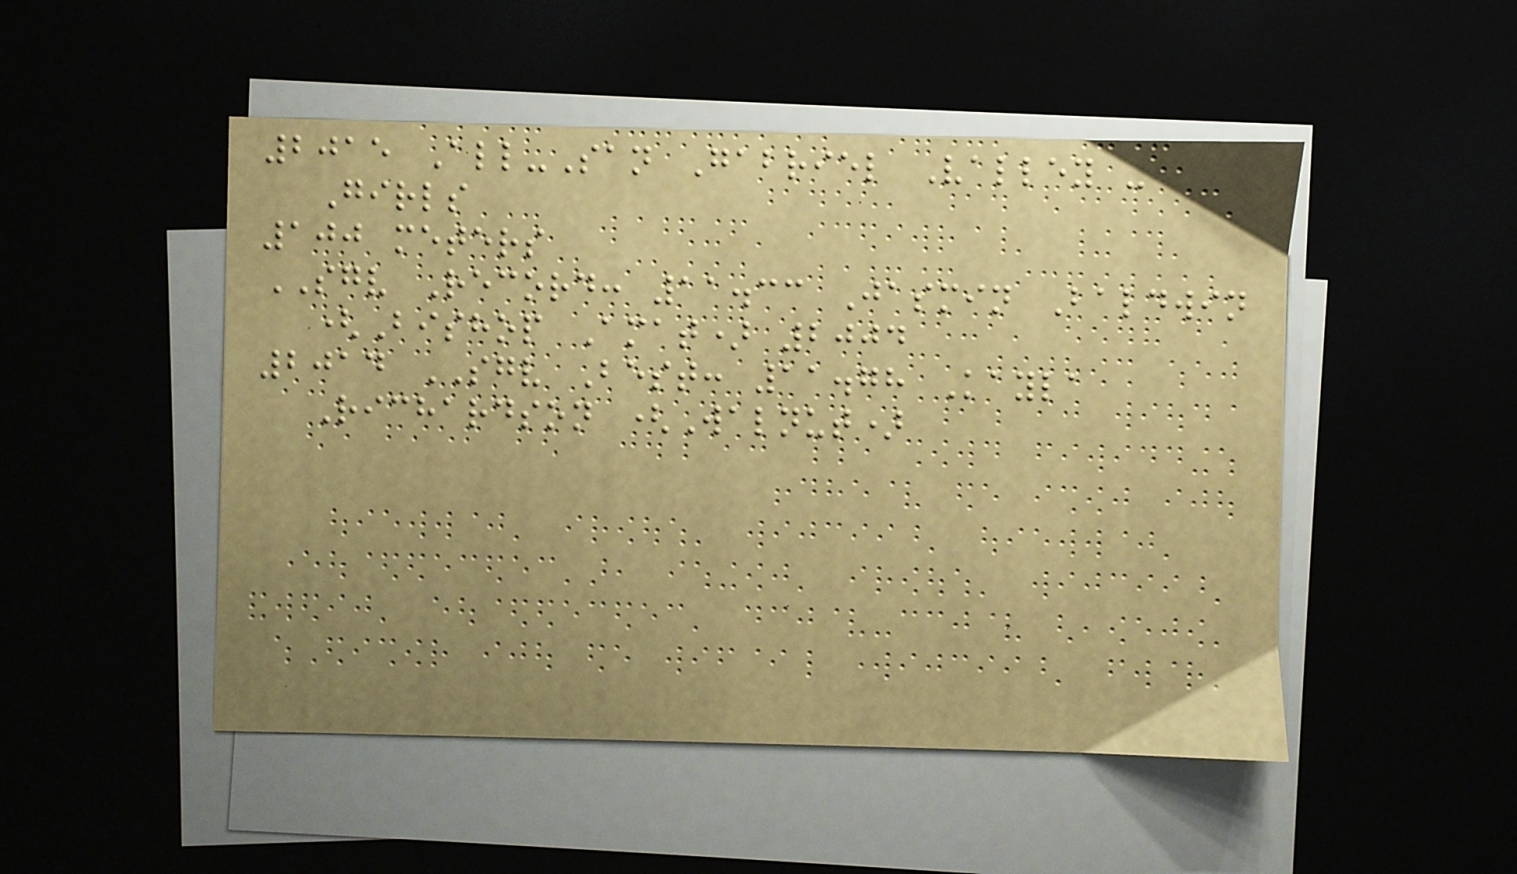2015 All-San Gabriel Valley -
Girls
100 meters
SGV Record: 11.33 Jasmin Baldwin
(Bishop Amat) 2004
2014 SGV Best: 11.78 Kayla
Richardson (Walnut)
